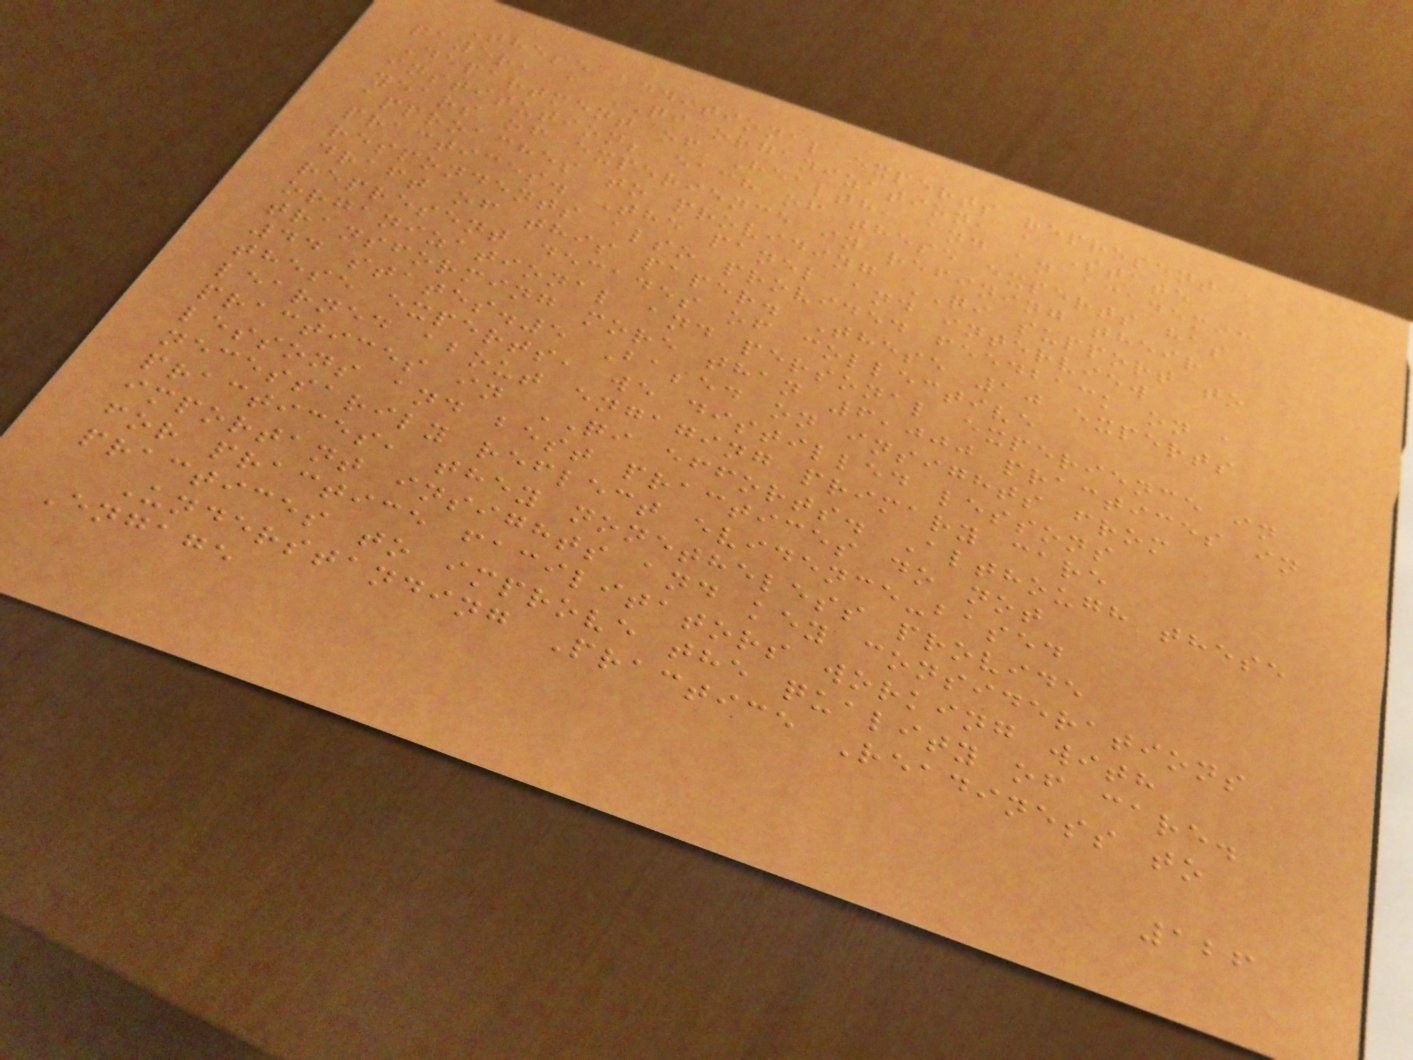These additional experts represent a
payer, a QI organization, a State
Department of Health, and an academic
institution; each of these experts has
years of experience in refining their
approaches to providing QI support to
practices. The panel and interview
respondents also provided feedback on a
draft of this paper. These 10 experts
represent decades of collective
organizational and personal experience in
transforming more than 6,000 practices in
44 states.5 Based on insights from
these experts, we distilled lessons
learned about engaging primary care
practices in QI efforts. Although these
lessons and best practices do not
necessarily reflect evidence-based
practices, they nonetheless provide
important insights and key considerations
for practice facilitators working with
practices to improve the quality of care.
Understanding Practice Readiness to
Engage
126
